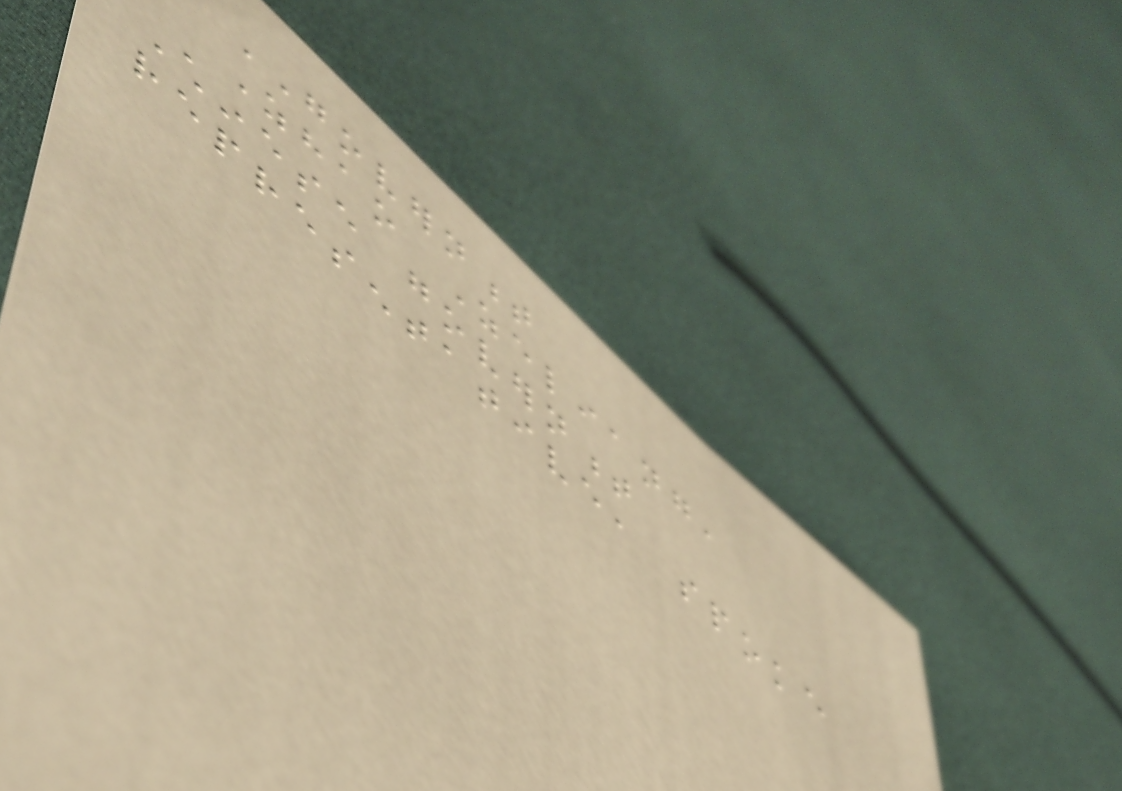GOVERNMENT
Zhao Zeliang,
Chinese government
representative, spoke
